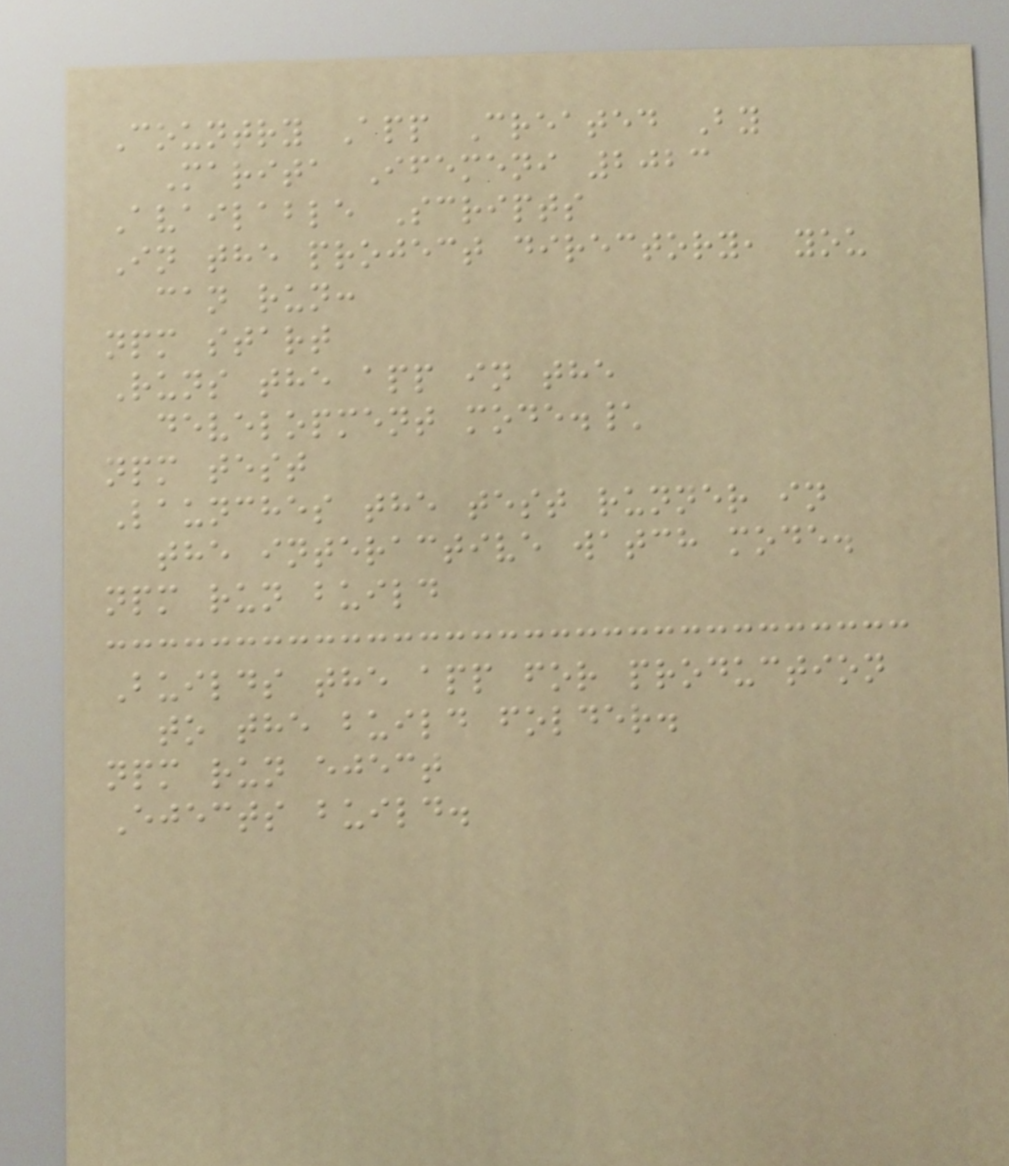Country App Created By
Marita Ifemeni 2023
Available Scripts
In the project directory, you
can run:
npm start
Runs the app in the
development mode.\
npm test
Launches the test runner in
the interactive watch mode.
npm run build
Builds the app for production
to the build folder.
npm run eject
Ejects build.
